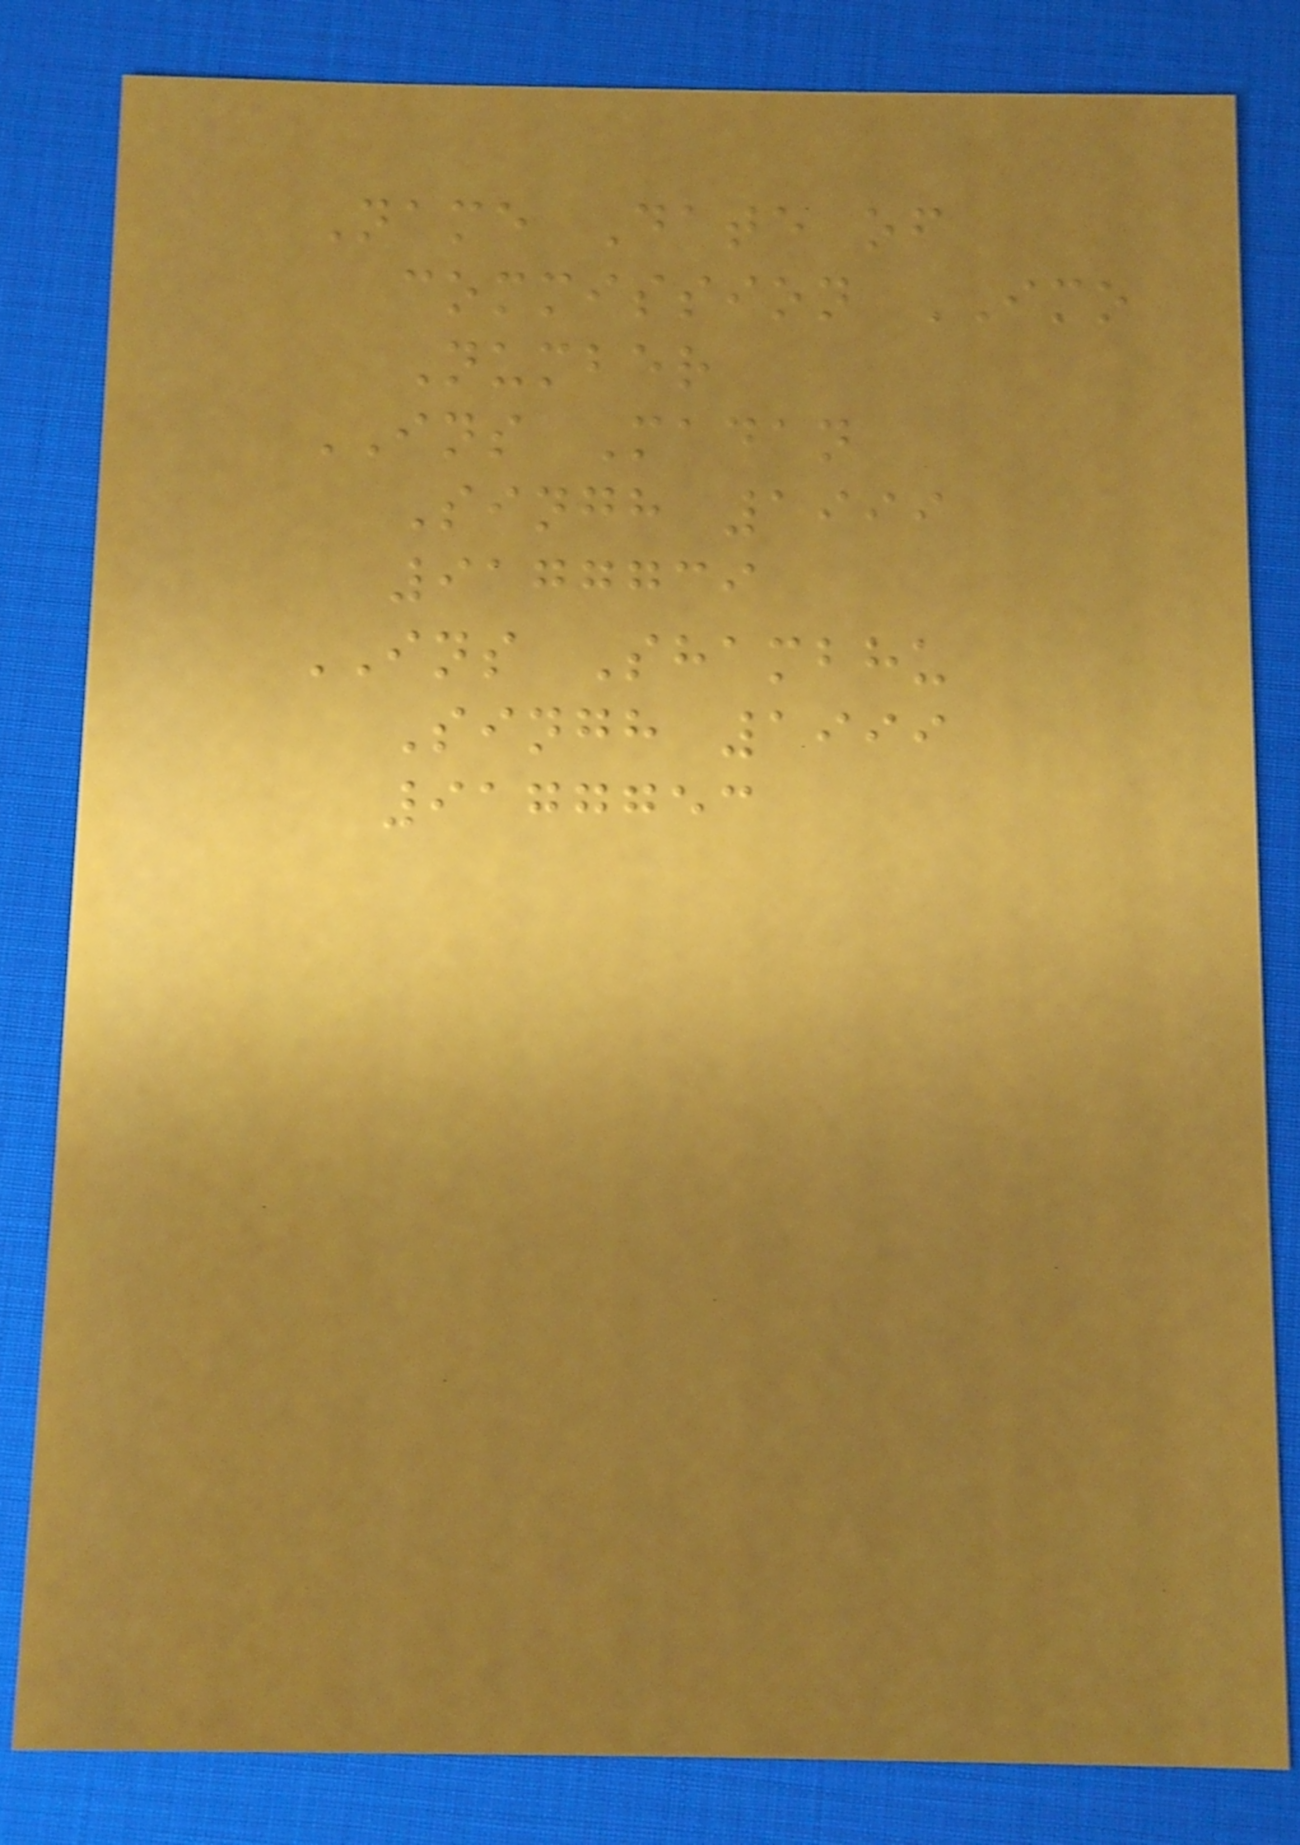Name Date of
commission IMO
Number
INS Madan
Singh 1999
9177739
INS Shambhu
Singh 1999
9177753
